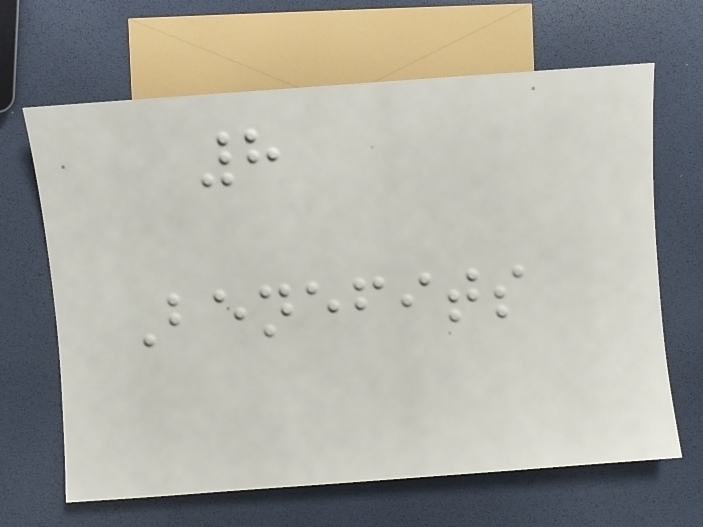8
Benefits
